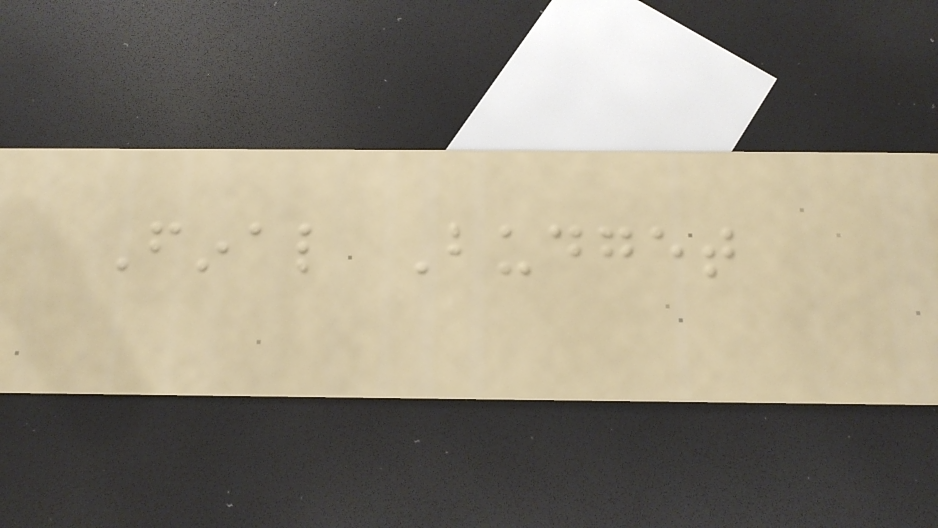Final Budget
